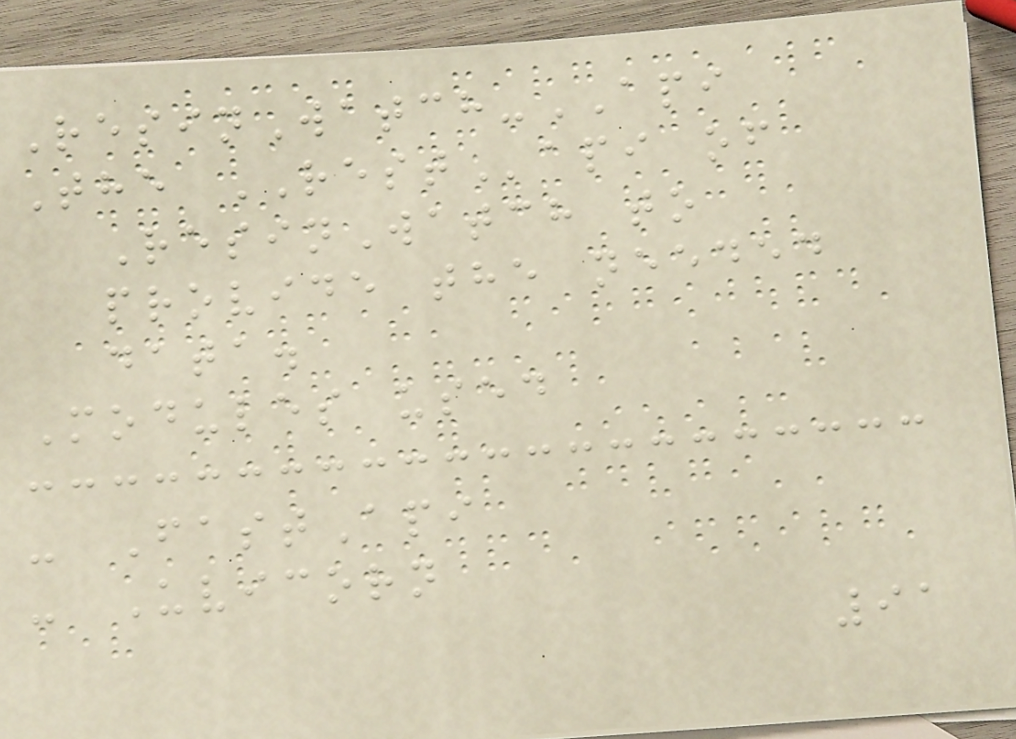ResinWatch-API
The RESTapi of
ResinWatch to
provide the needed
data.
Modules used
- FastApi
- Uvicorn
91
